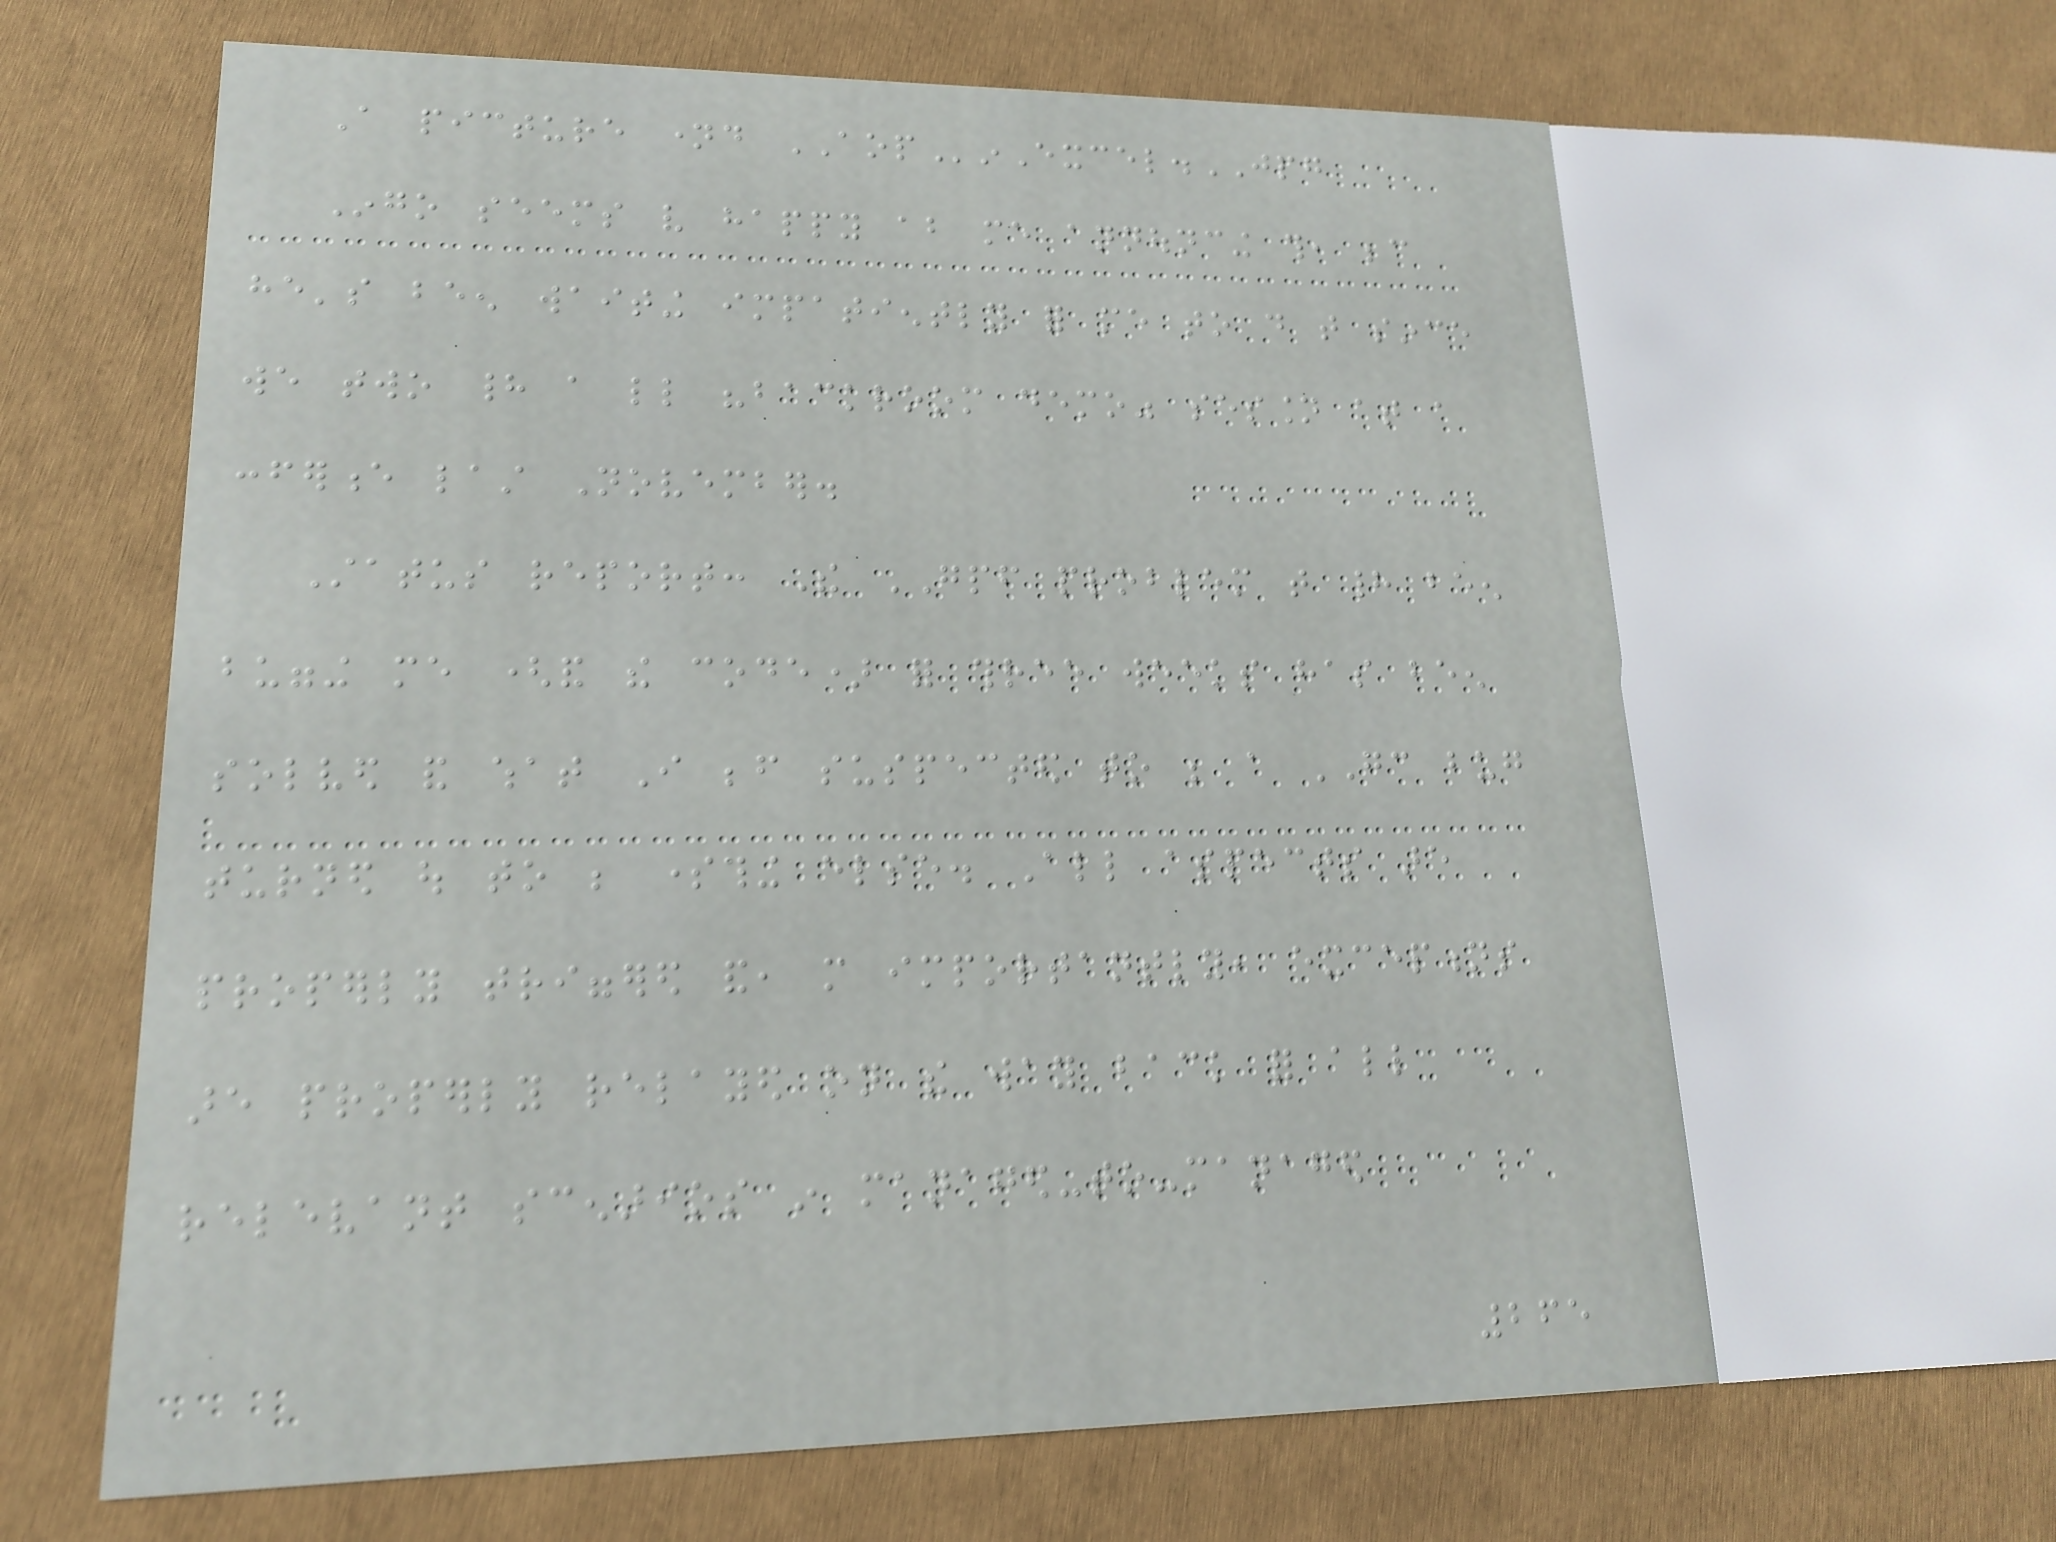A picture named AOPinExcel.JPG
Ingo seems very happy about me announcing this, because
he's been waiting impatiently for me to do that since
we two had a little "backroom demo" session at a
conference last November.
Status report: The GPF problem that had been
bugging me (and the code) for three weeks has been
solved and what I before suspected to be a GC bug
turned out to be something else. All aspects are
properly triggered and, more importantly, exceptions
are properly relayed on the way back for all
relevant scenarios in managed-to-managed
265
